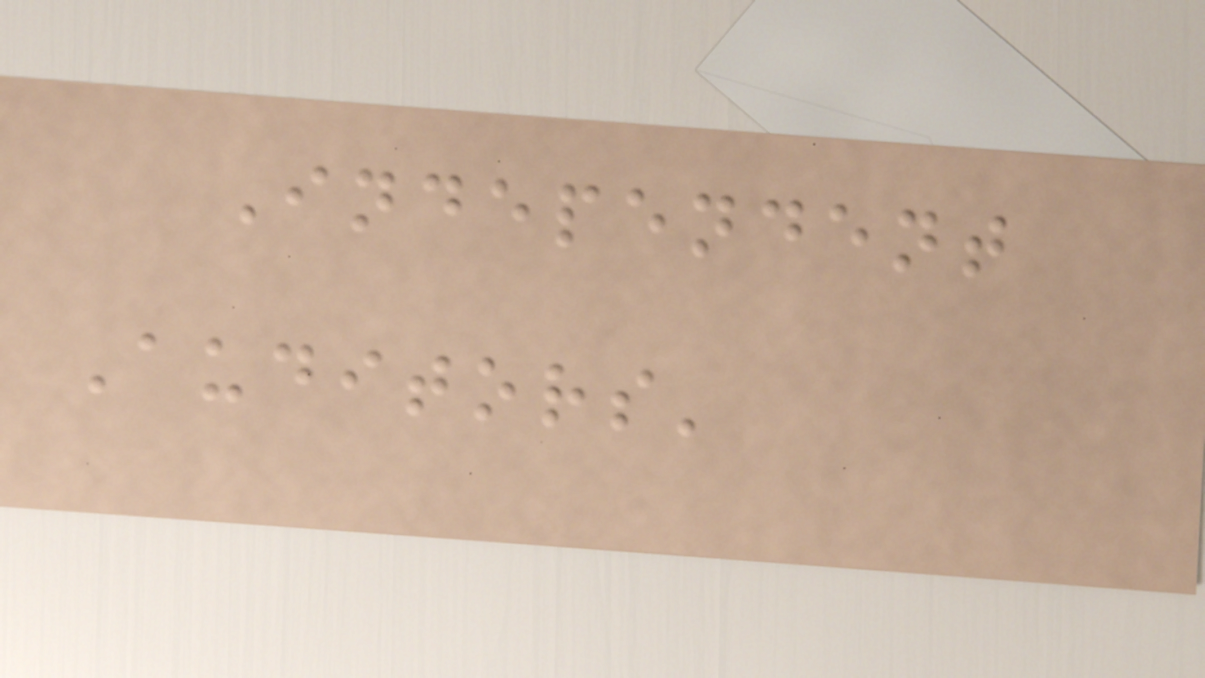Independent
Auditors'
